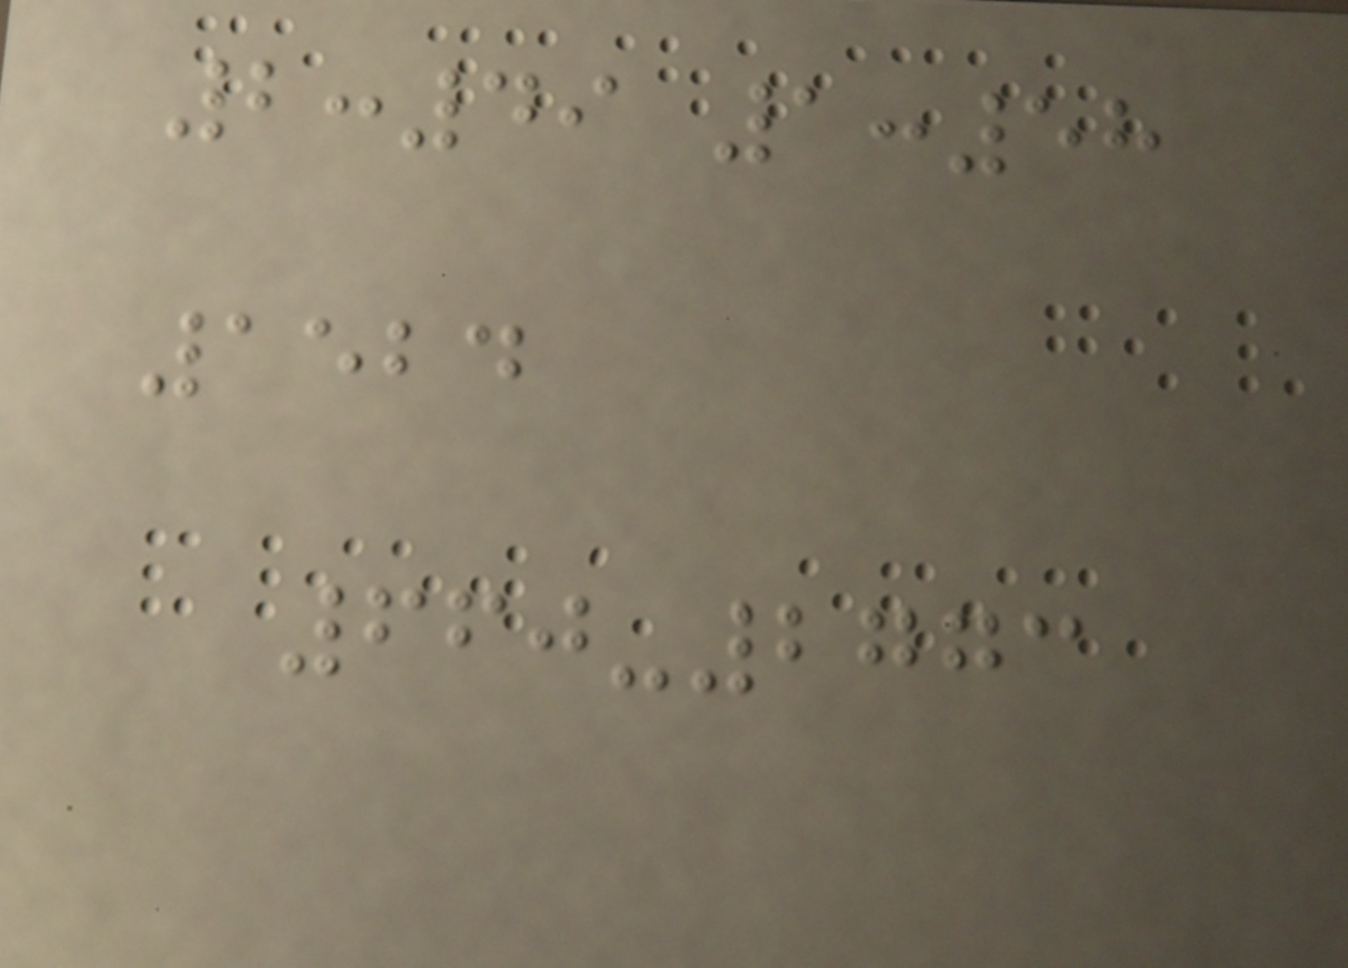2:49 1:58
1524
660-2773
